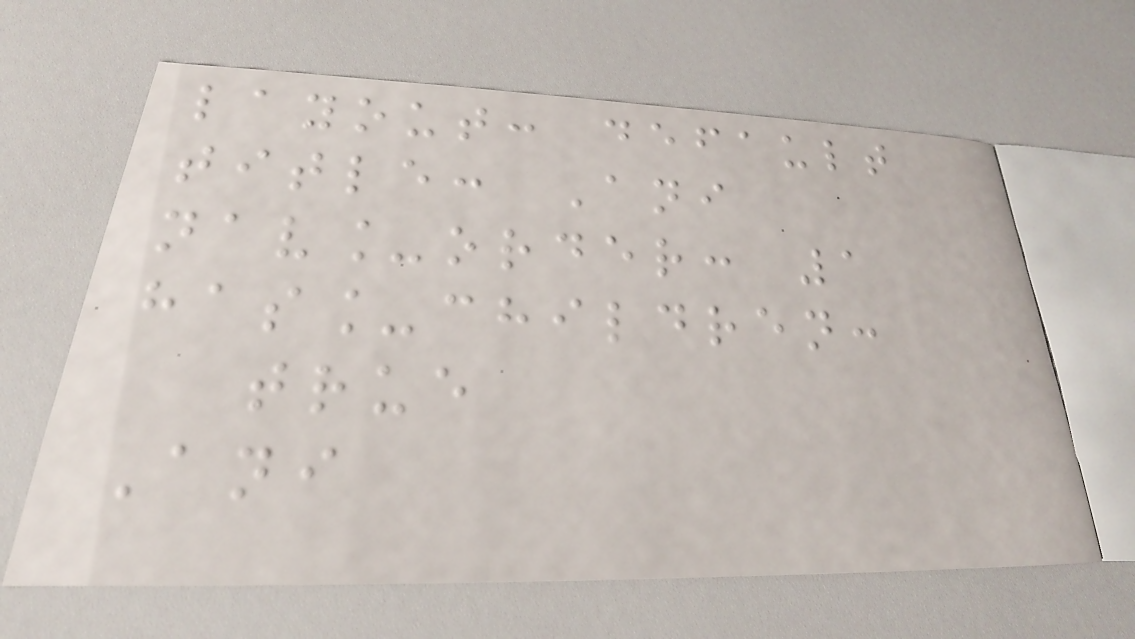layout: default
title: Ani
nav_order: 1
has_children:
true
Ani
